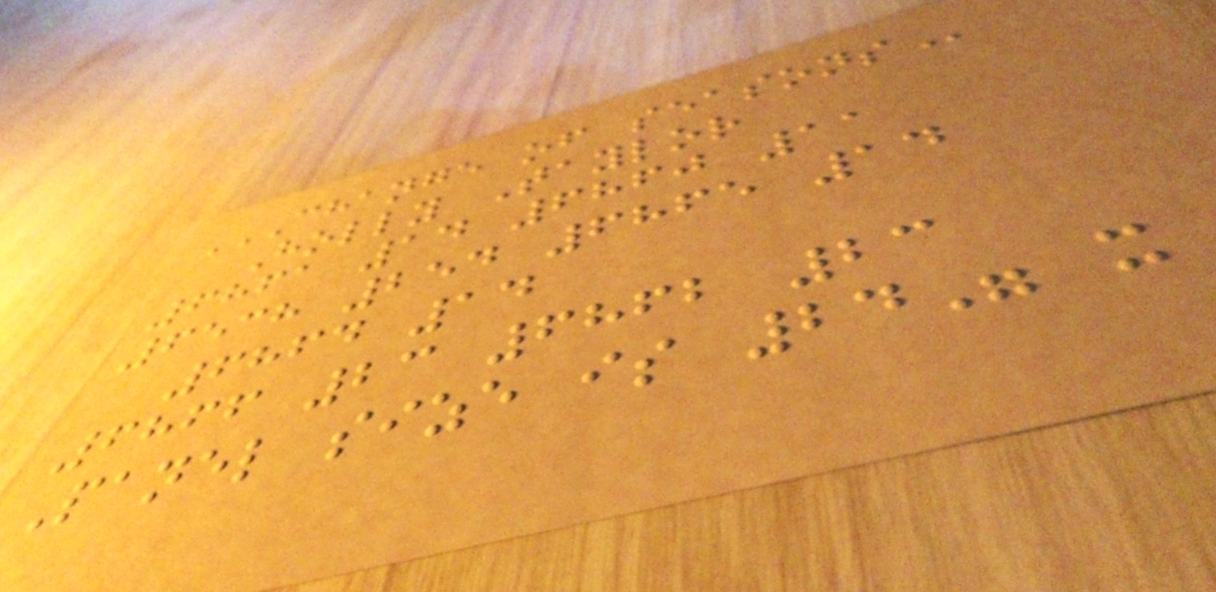CHANGE OF SEASONS
Holly Taylor
6861 14 6860 11
6538 254 6865 14
6864 14
6866 23 6862 23
Panel size is 24" x
